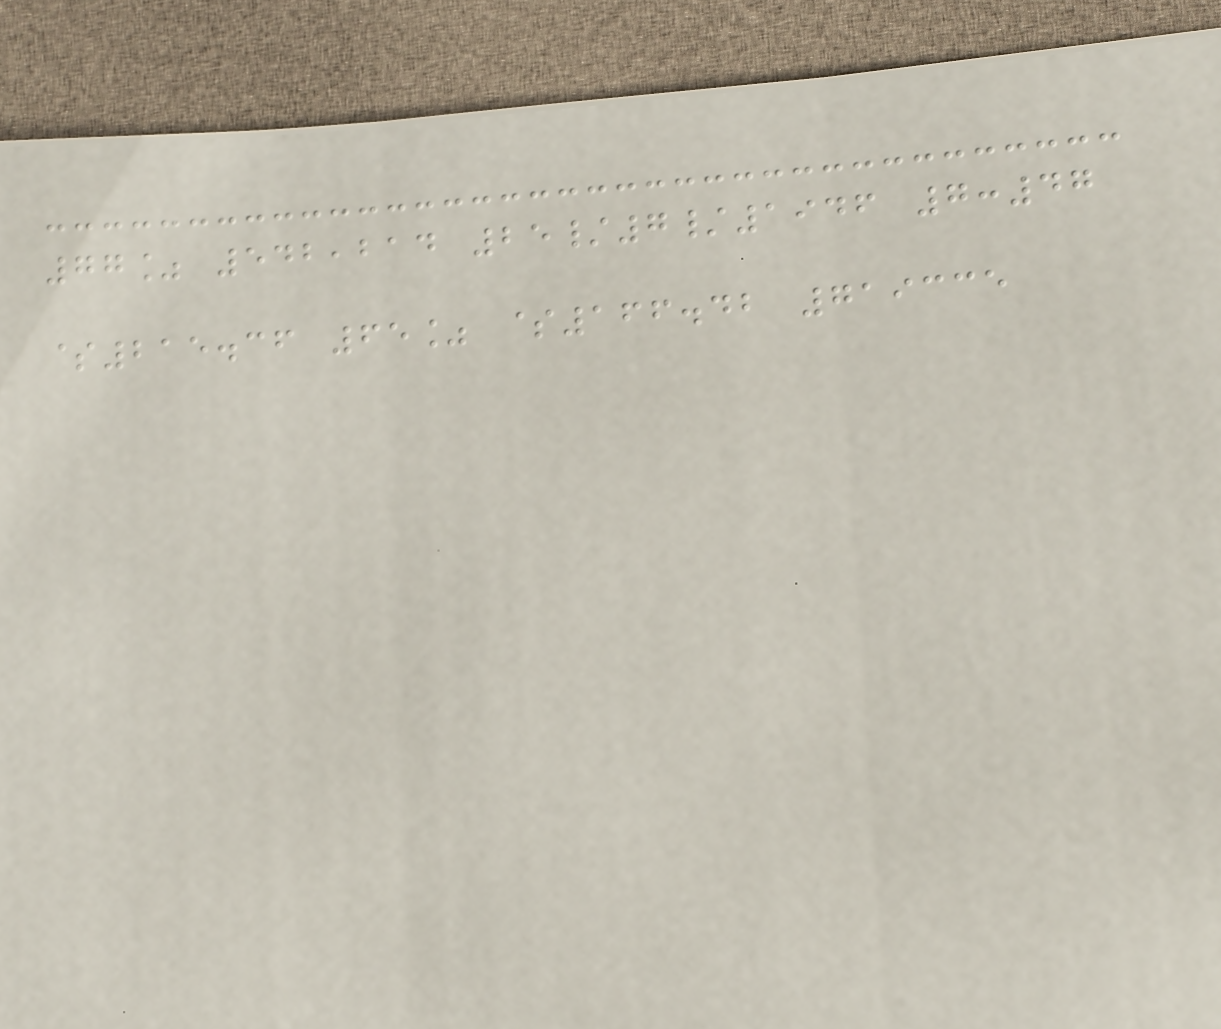77% 542,214 25/7/1946 7:47
$215.36 65% $166.42 719335
